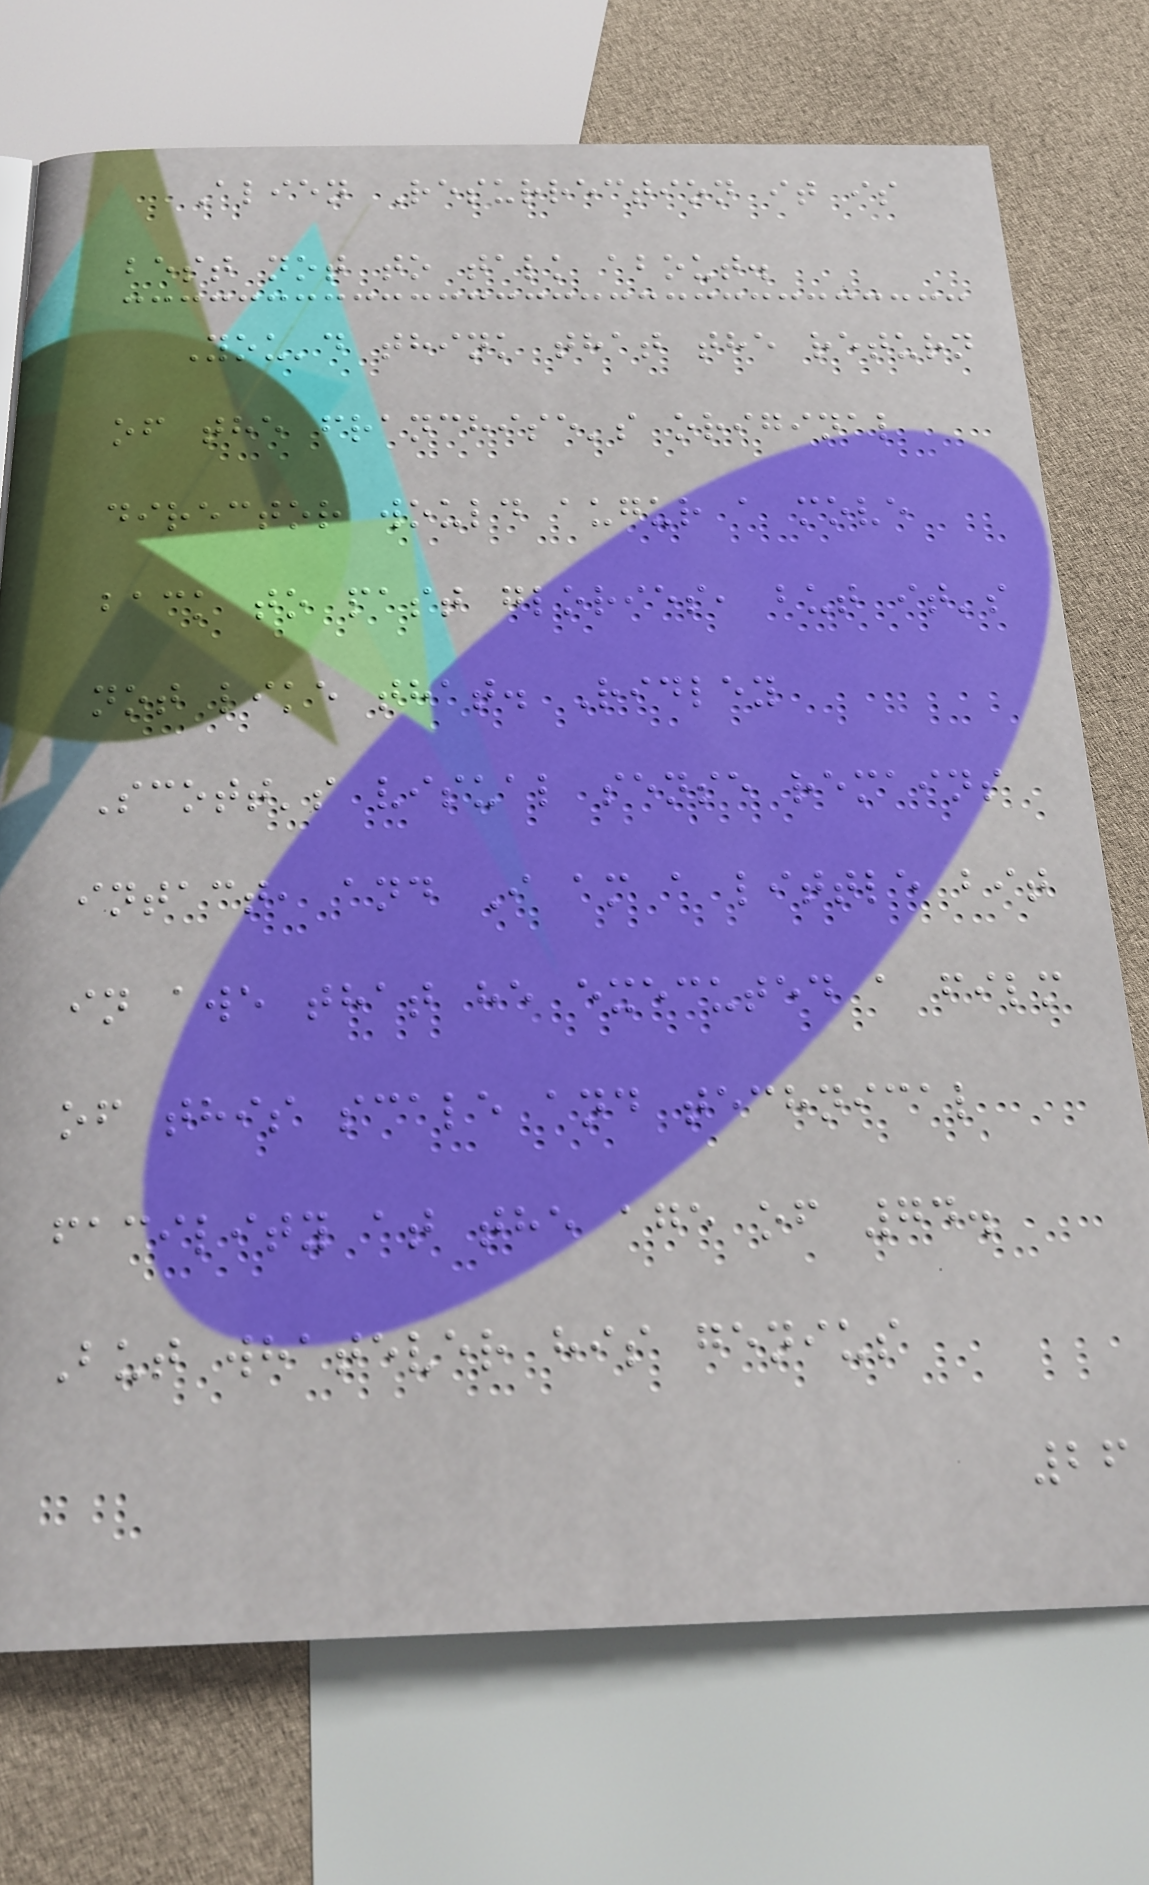Alien Resurrection it is
best not to talk about.
You'd think that the return
of the franchise's original
director would augur a move
back to past glories, but it's
not like that. Ridley
Scott's visual sense remains
intact, and I am a little bit
in awe that he executed a film
of this scale and technical
facility at the age of 74.
But whatever his genius
26
